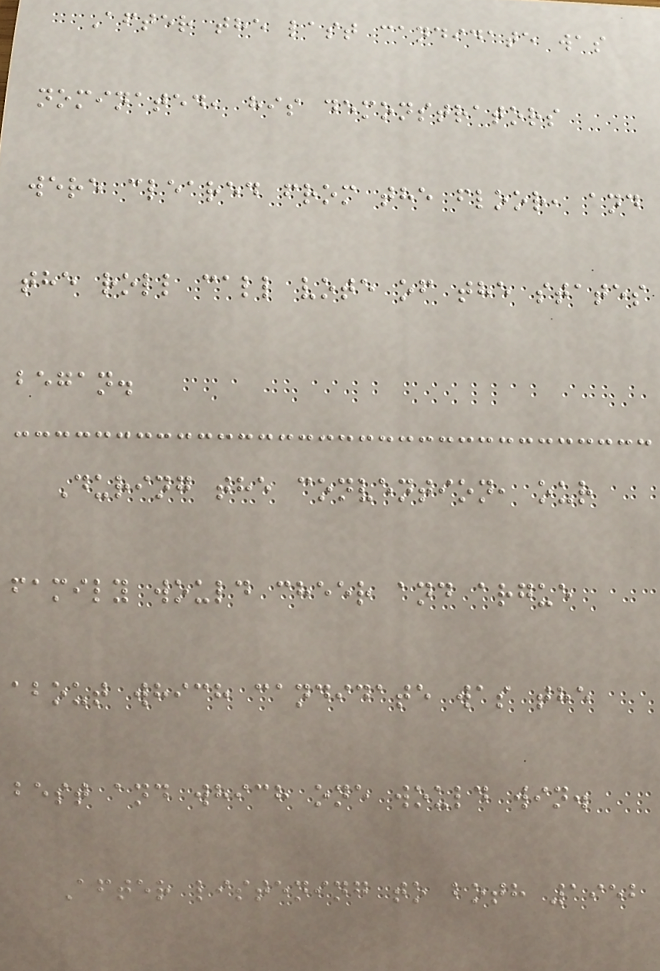After the last candidate was
nominated, his demonstrators
were cleared from the floor, and
the roll call vote of the states
began.
During the convention, our
family would cheer and argue
about which candidate was the
best and which one would win.
After listening to both 1952
